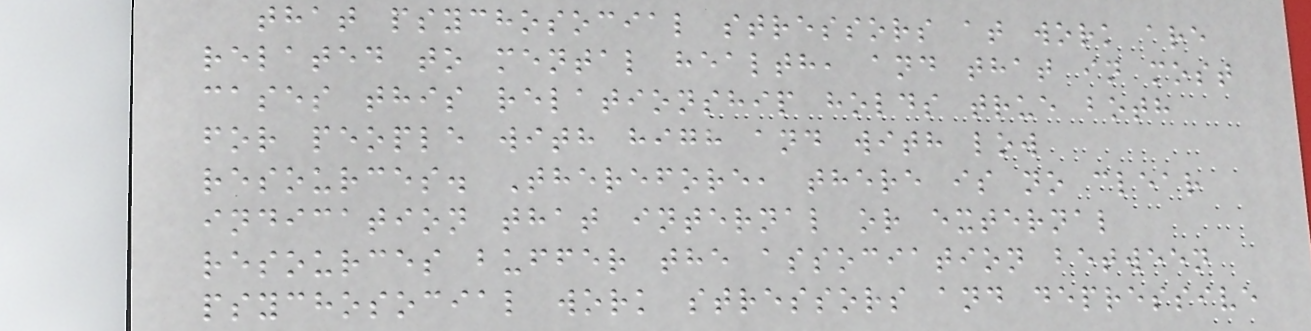that psychosocial stressors at work are
related to mental health, and that in most
cases this relationship holds true both
for people with high and with low
resources. Therefore, there is no clear
indication that internal or external
resources buffer the association between
psychosocial work stressors and depressive
